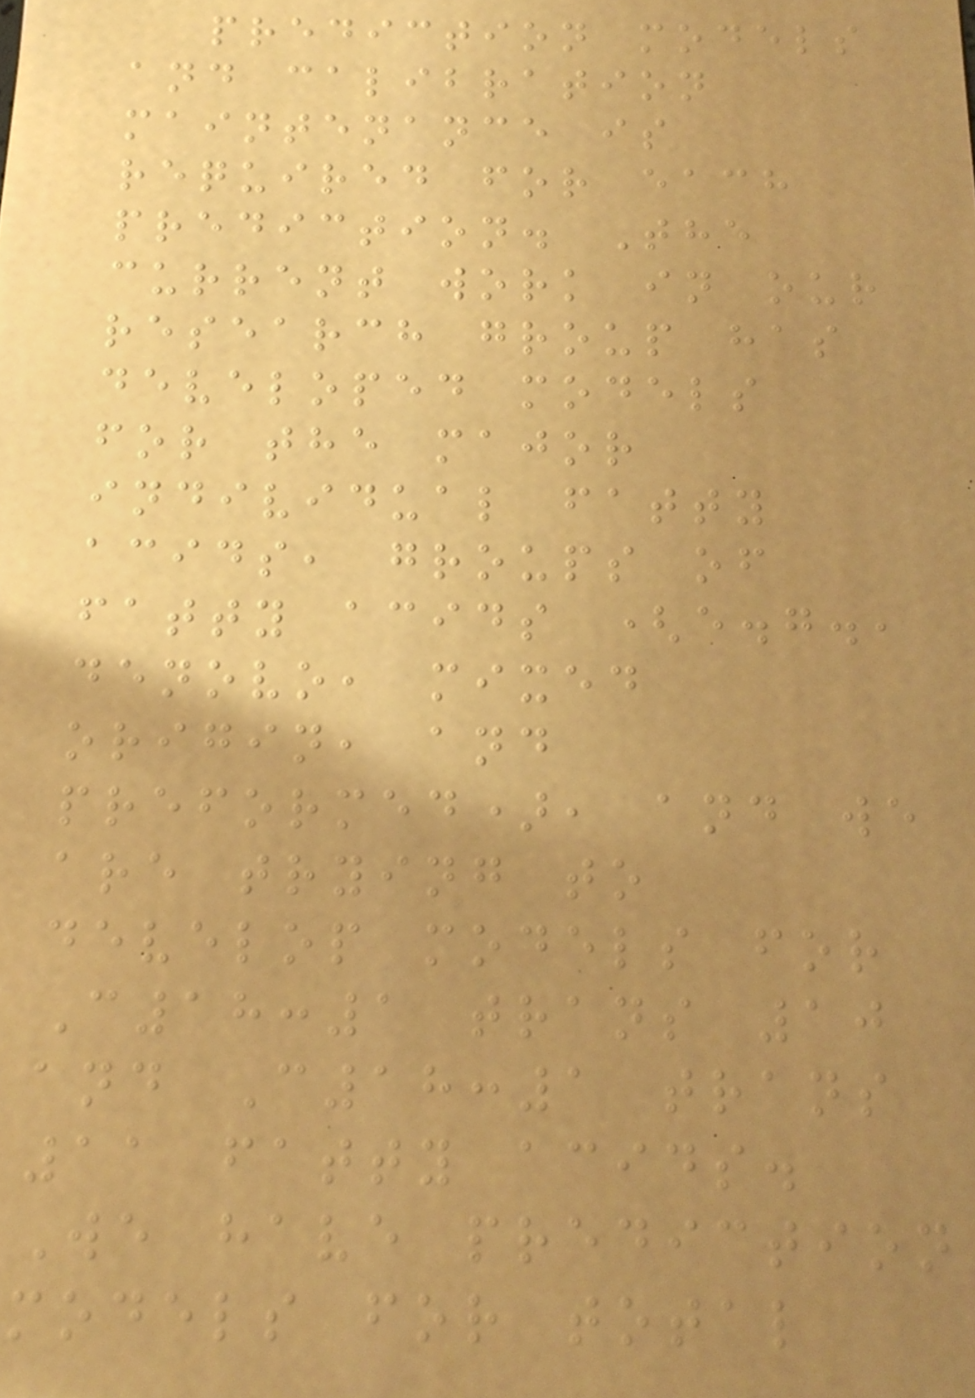prediction models
and calibration
maintenance is
required for each
prediction. The
current work in our
research group has
developed models
for the major
individual fatty
acids, groups of
fatty acids (e.g.,
denovo, mixed
origin, and
preformed), and we
are trying to
develop models for
C18:1 trans 10
and C18:1 trans
11 fatty acids.
We have prediction
models for total
